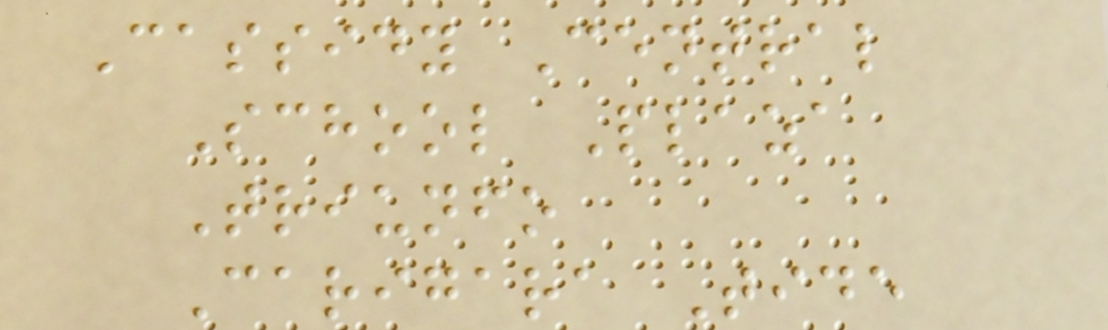Cassidy Central
School Plaza
Triunfo
Carigara Tide
